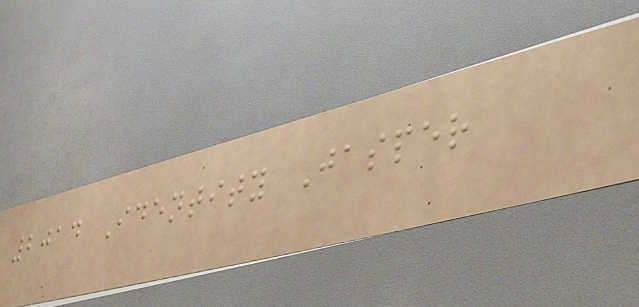2014 Identity Jasper
